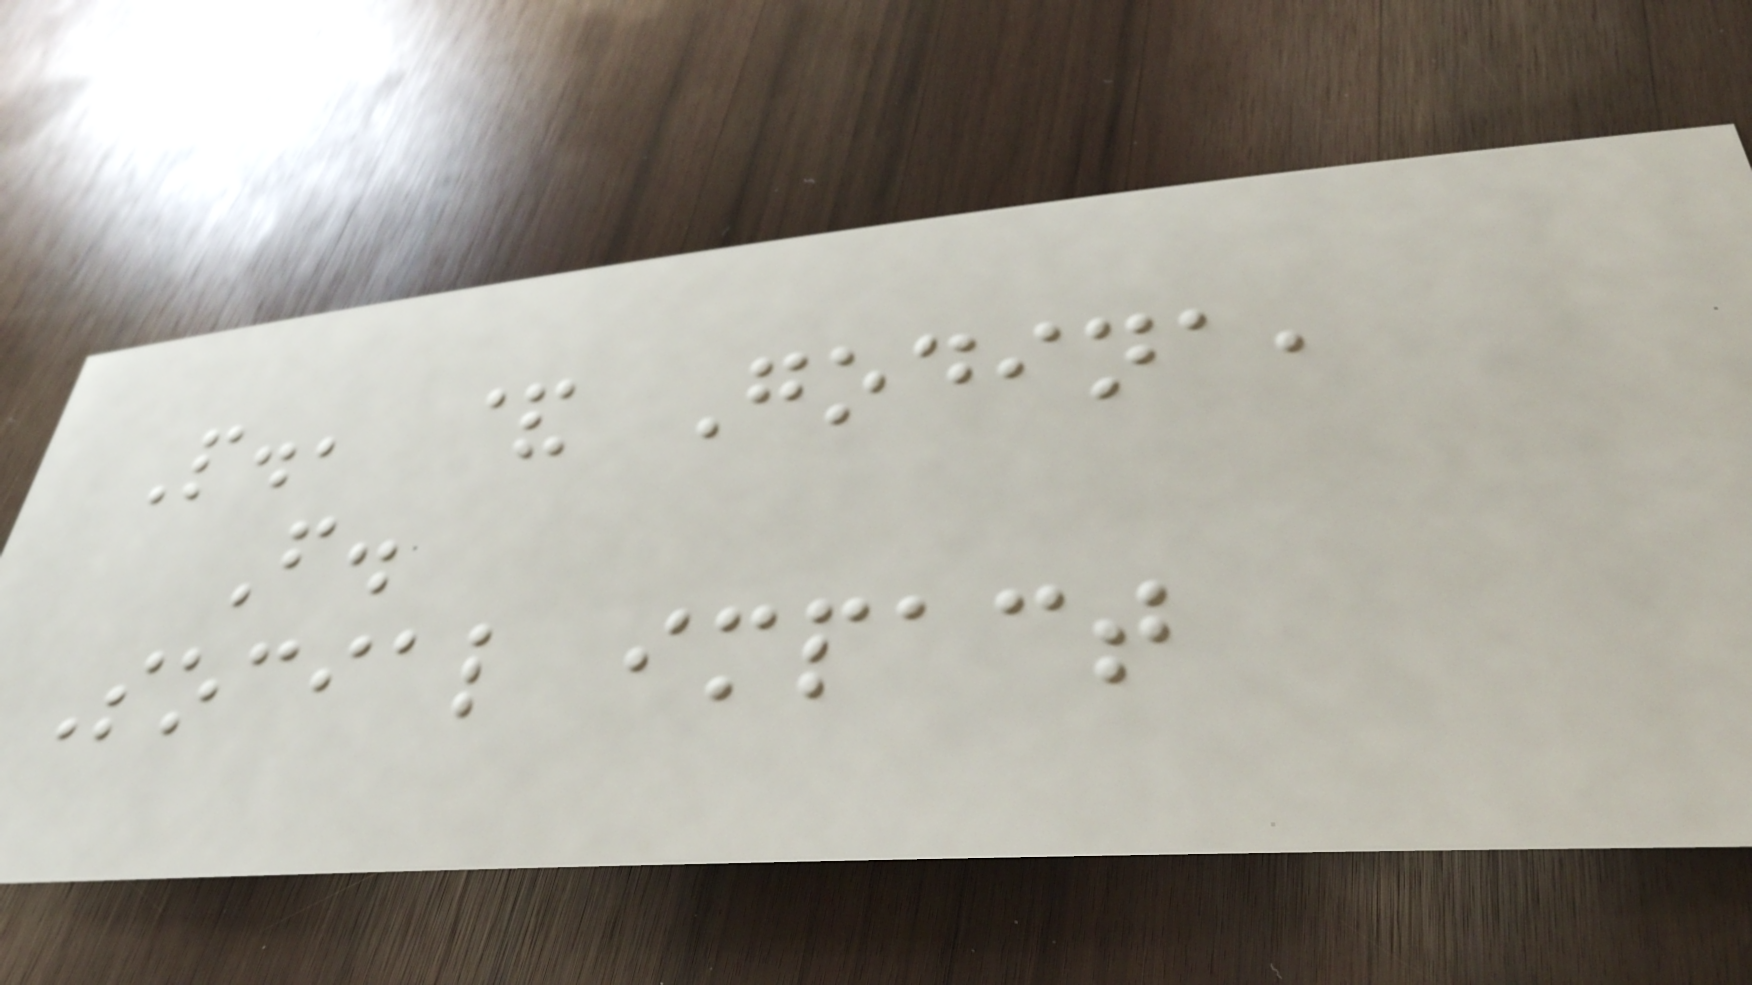P., & Godina,
F.
Social impact
